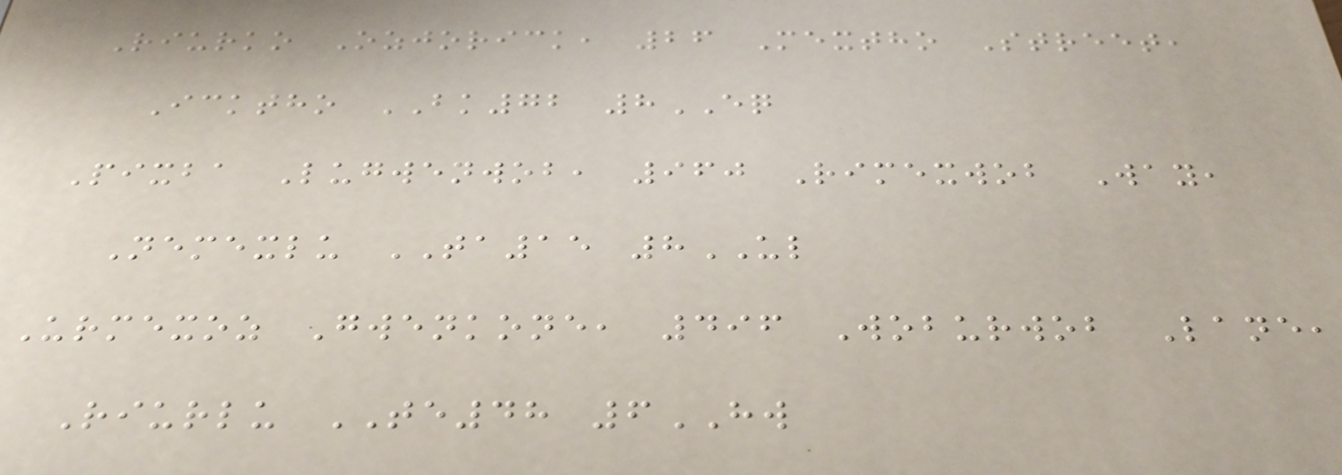Riurko Ozjorick, 26 Mextho Street,
Icktho BK72 8EQ
Pixba Lugwenwob, 960 Rimexwob Way,
Nemexlu TA15 8UL
Urmexoz Gwenkone, 496 Woburwob Lane,
Riurlu TE48 6HW
